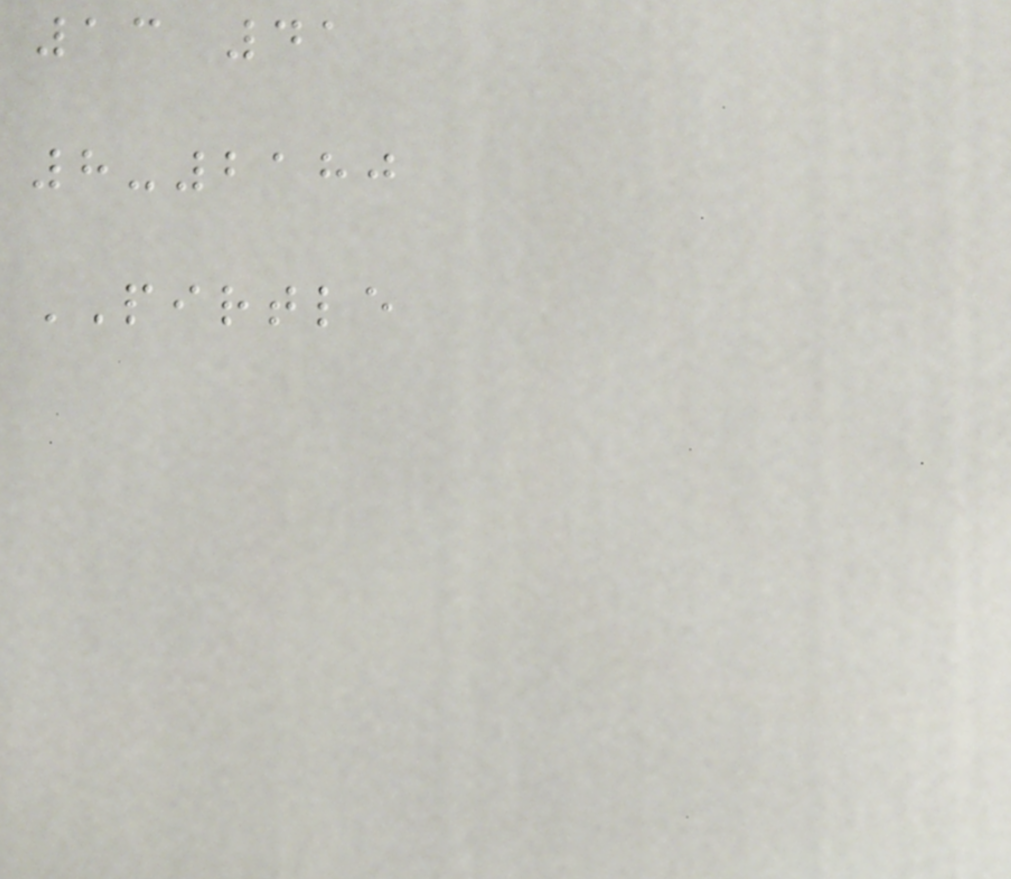13 41
8-2180
PIRTLE
